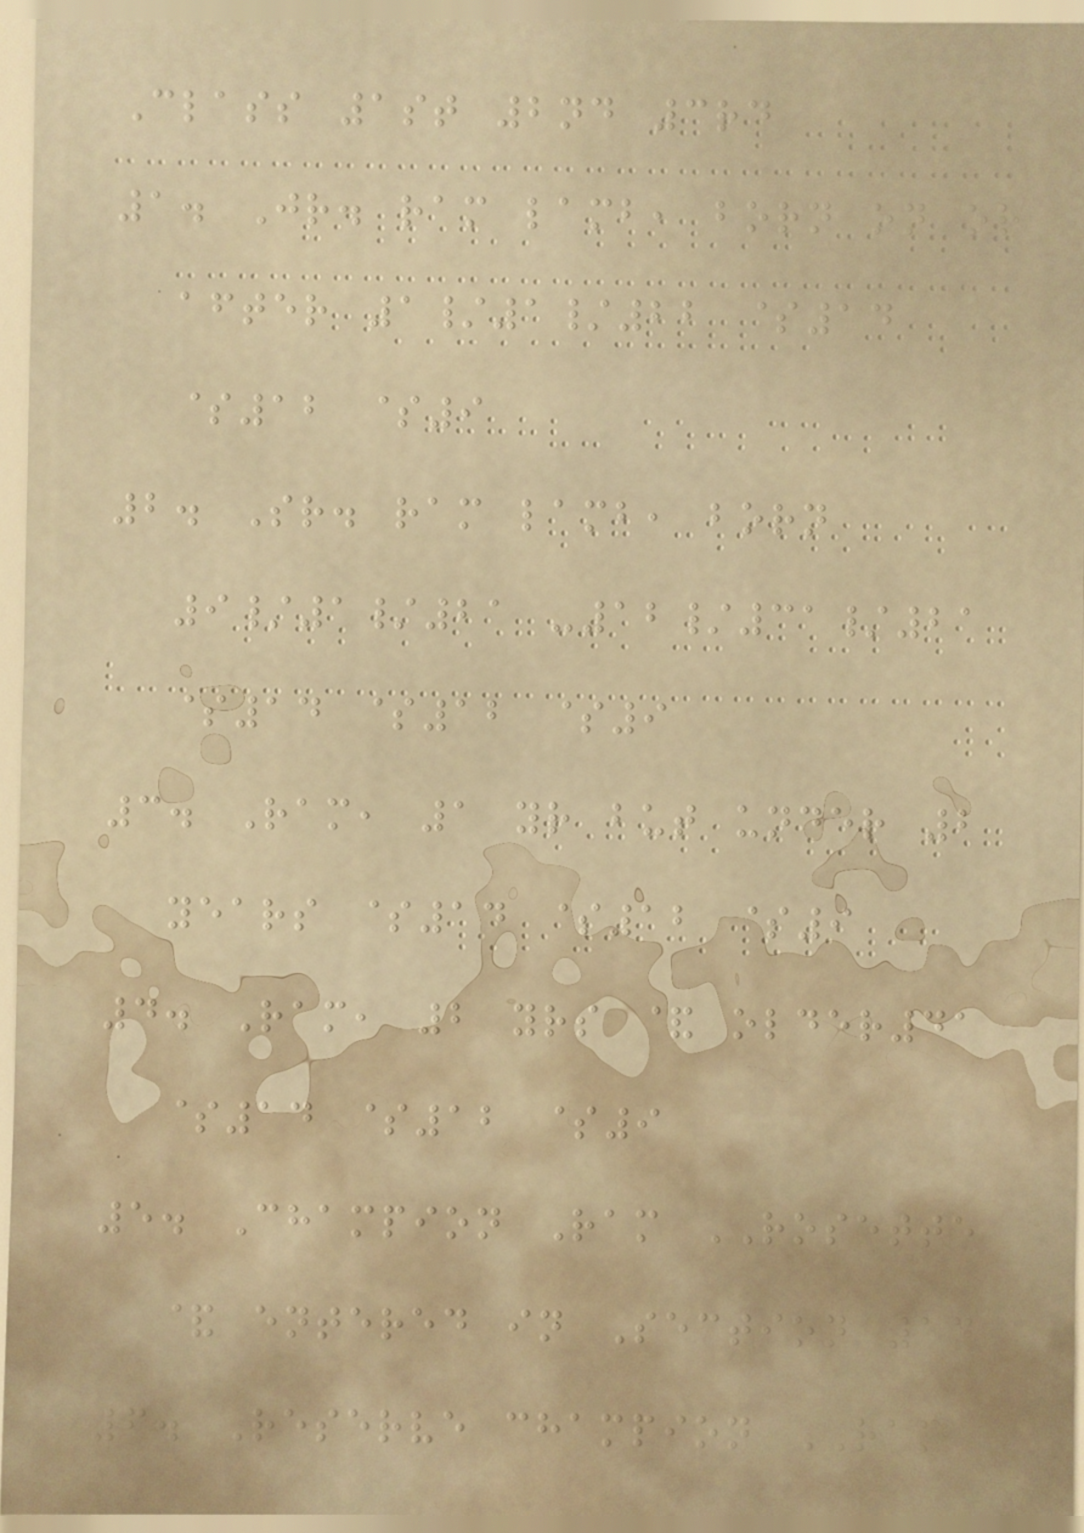Class 1st 2nd 3rd
1. Jr. ram lamb, born on or
after 1/1/22 $14
$12 $9
2. Sr. ram lamb, born
9/1/21 -12/31/21
$14 $12 $9
3. Ram, 1 yr but under 2
years $14 $12 $9
4. Ram, 2 yrs & older41
$14 $12 $9
5. Champion Ram ROSETTE
& entered in Section 14
6. Reserve champion RAM
